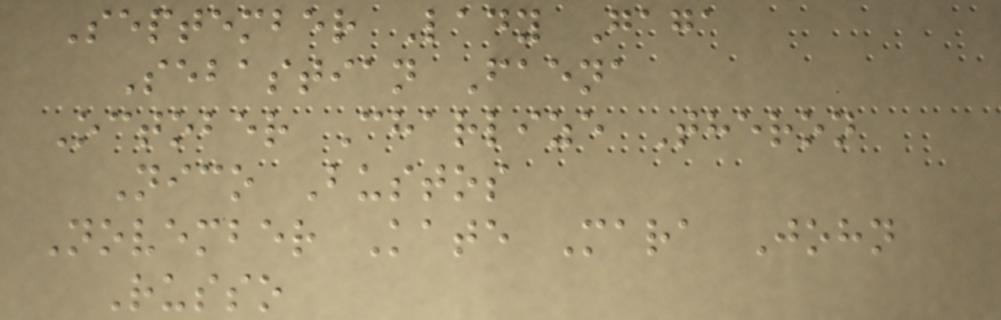September Lady Gaga
Sebastian Faena
October Charlize Theron
Nico Bustos
November Kate Mara John
Russo
